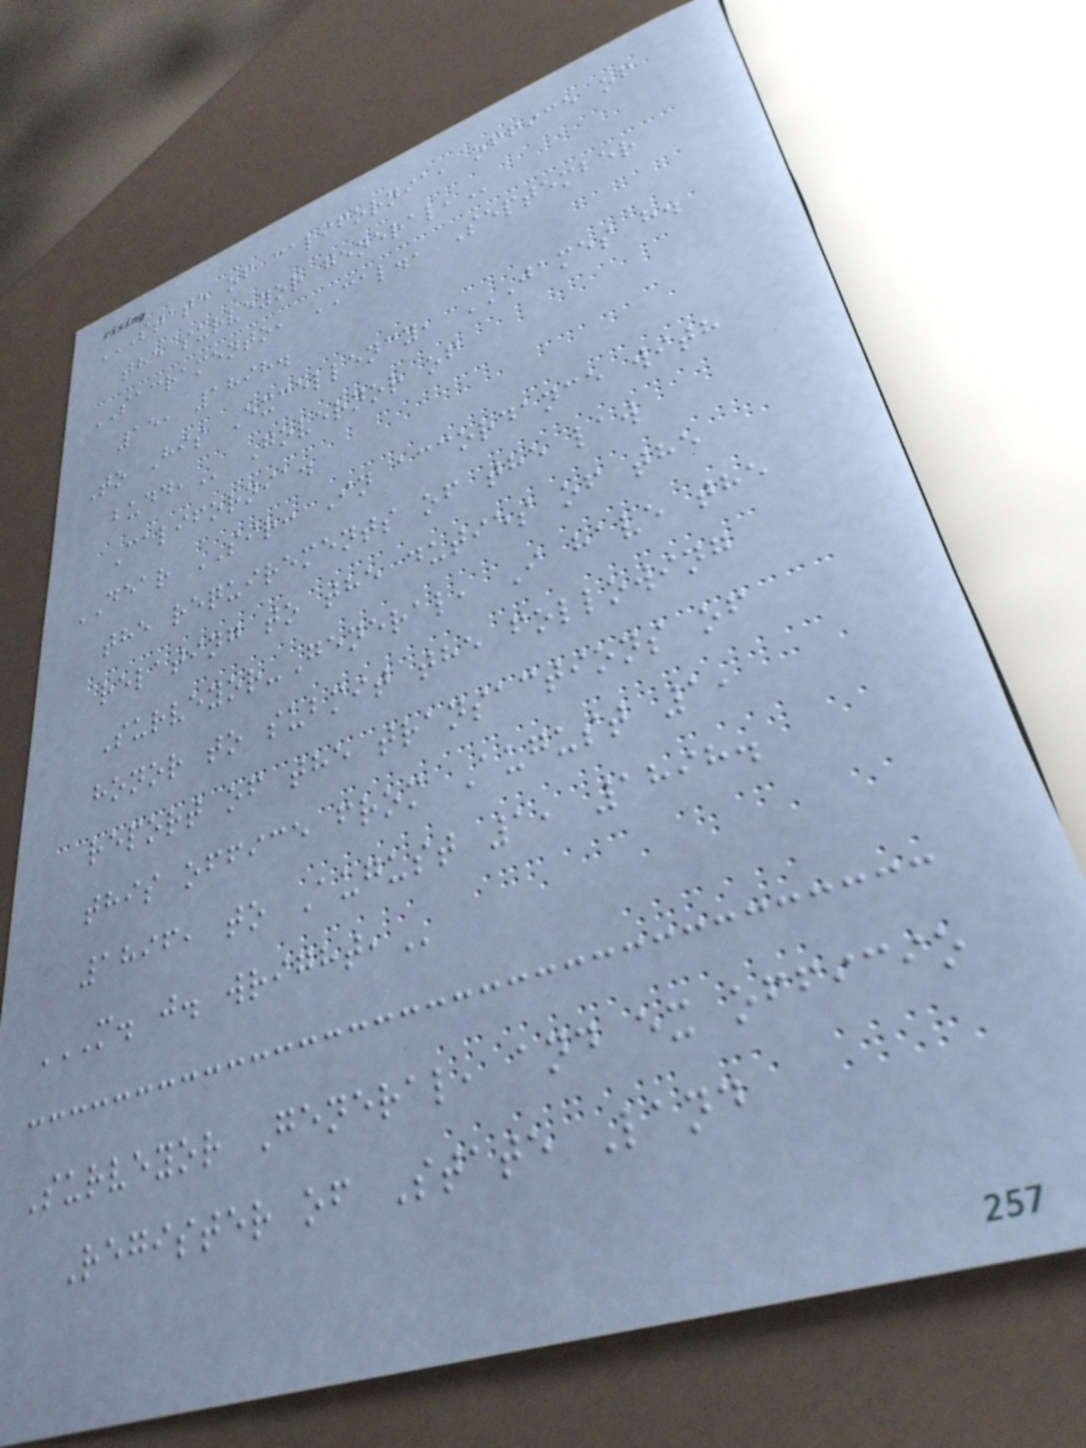STATE OF CALIFORNIA, OFFICE OF
THE SURVEYOR GENERAL,
SACRAMENTO, CAL., September
15, 1898.
To His Excellency, JAMES H.
BUDD, Governor of
California.
DEAR SIR: In accordance with
the requirements of the law
relating to the duties of the
Surveyor-General, I have the
honor to submit the following
report of the transactions of
this office from August 1,
1896, to August 1, 1898.
M. J. WRIGHT,
Surveyor General, and ex officio
Register of State Land
